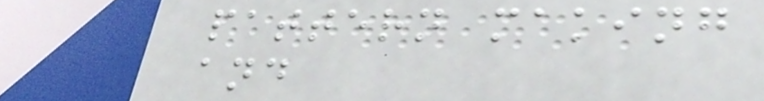pattern making
and
